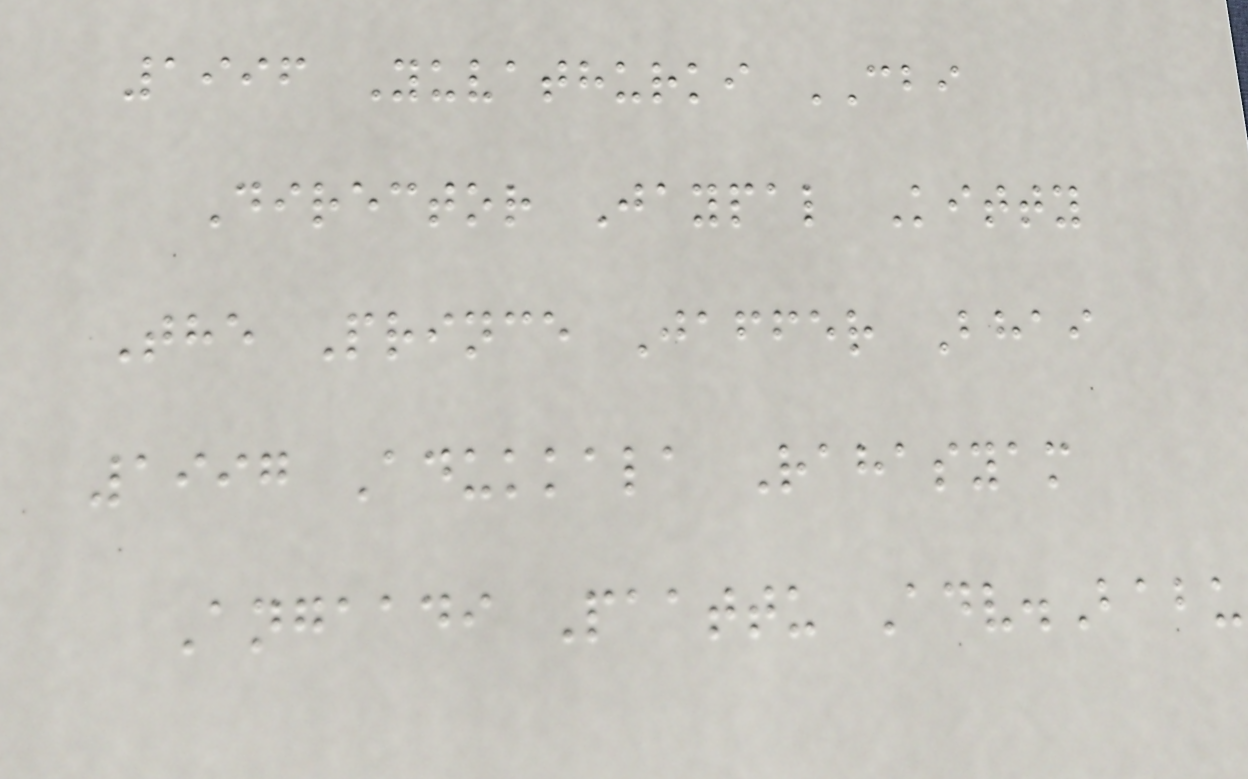1996 Yuvathurki CBI
Director Jaypal Kitty
The Prince Jaffer Bhai
1997 Adukkala Rahasyam
Angaadi Paattu Adv.Babu
